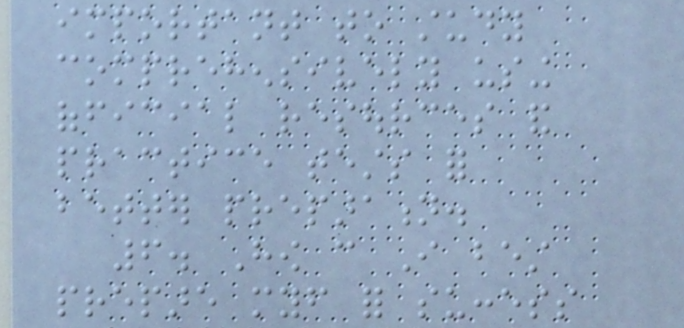important to study
comprehensively using
official resources and
practice tests for
better preparation.
6. How can I best
prepare myself for success
